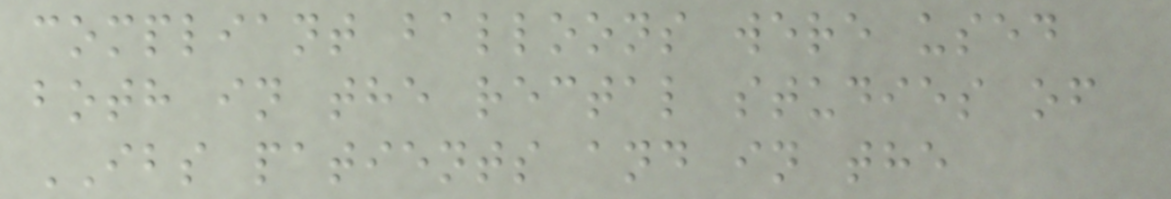compliant balloons were used
both in the rectal studies of
IBS patients and in the
